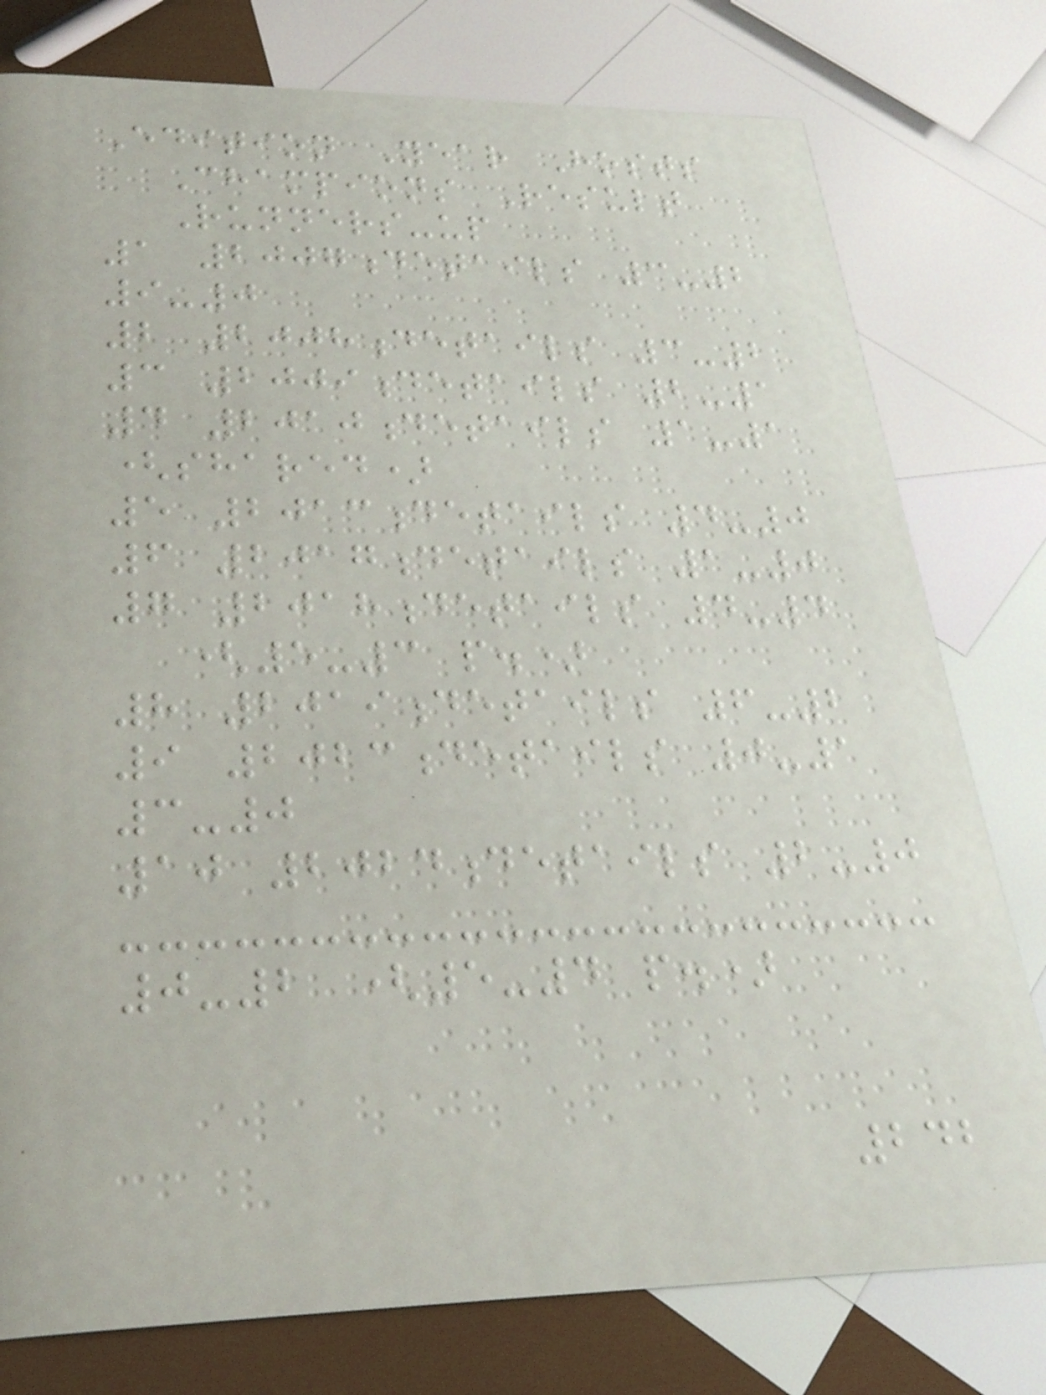Edition Year Hosts
Champions Result
Runners-up
1 2007details 3-2
9-0
2 2008details 3-2
3 2009details 2-1
4 2010details 1-1
(shared)
5 2013details 4-0
6 2017details 1-0
7 2018details 4-4
(5-3 p.)
8 2019details 6-2
9 2023details 0-1
3-0
10 2024details 2-0
0-2 (5-4 p.)
242
